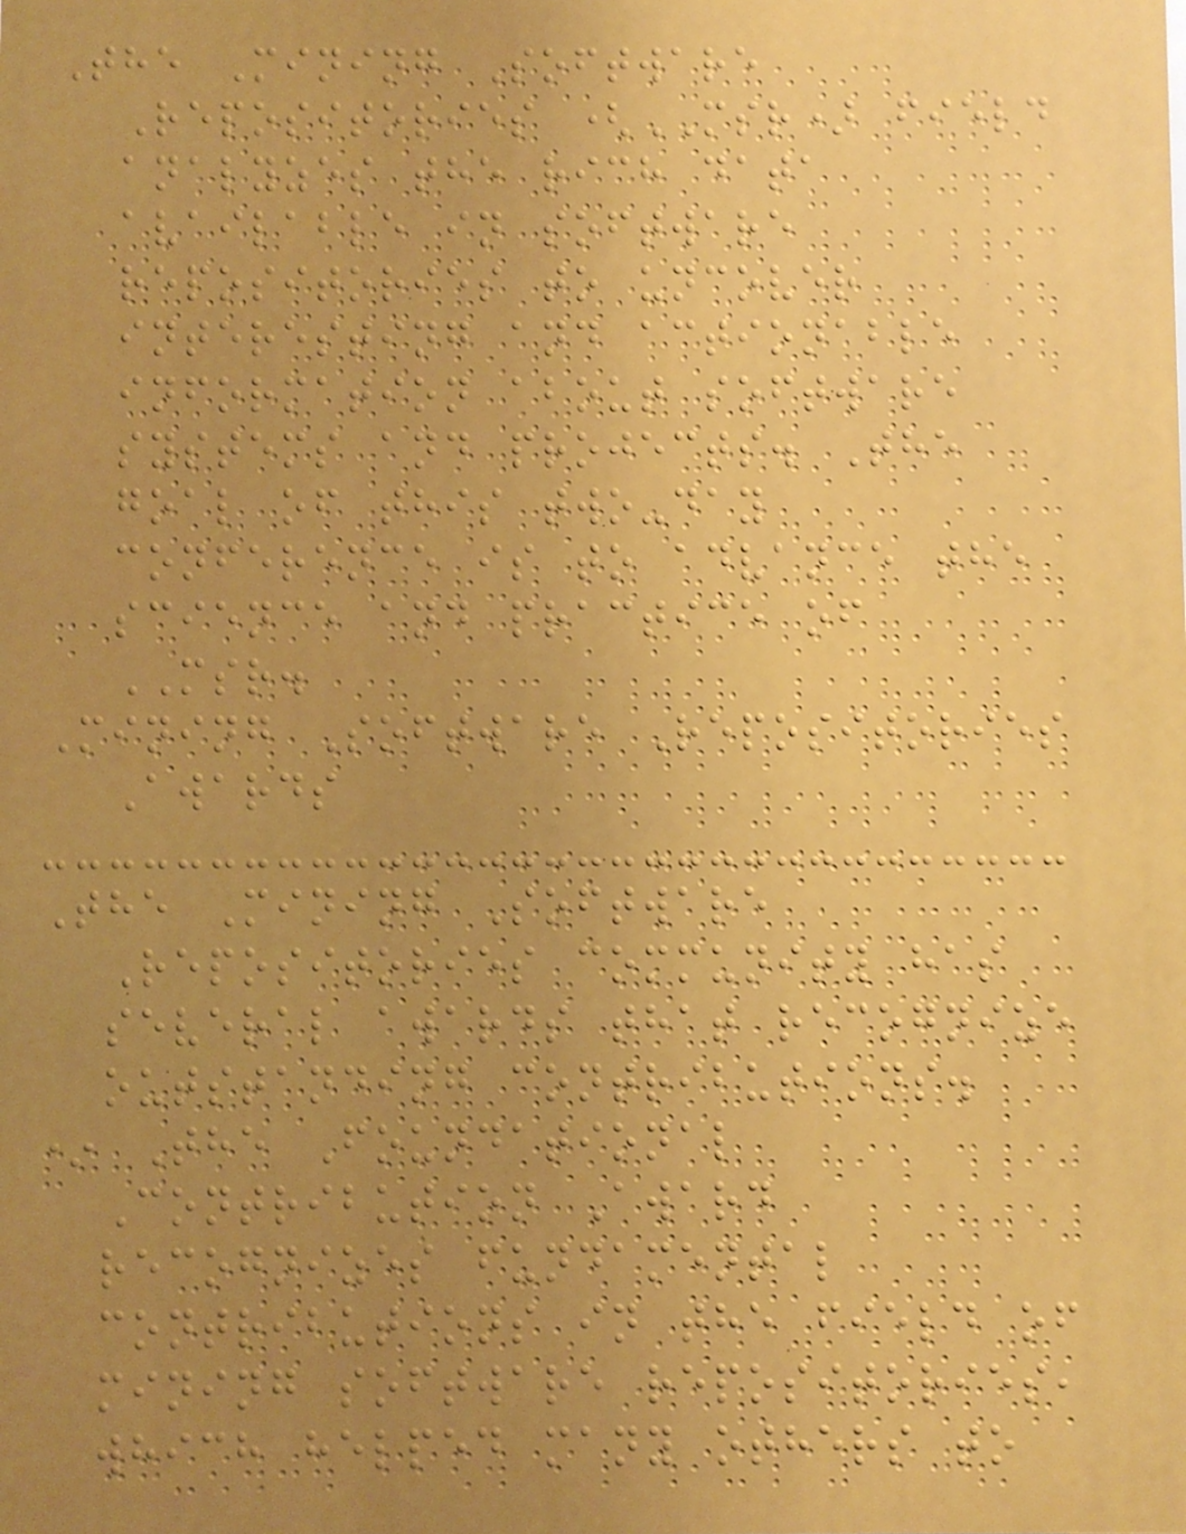The Mining Software
Repositories (MSR) field
analyzes the rich data
available in software
repositories to uncover
interesting and actionable
information about software
systems and projects. The
goal of this two-day
conference is to advance the
science and practice of
MSR.
Mining Software Repositories
Awards
The Mining Software
Repositories community has
several awards that recognize
outstanding contributions.
* The Foundational
Contribution Award
recognizes fundamental
contributions in the field of
mining software repositories,
which helped many others to
